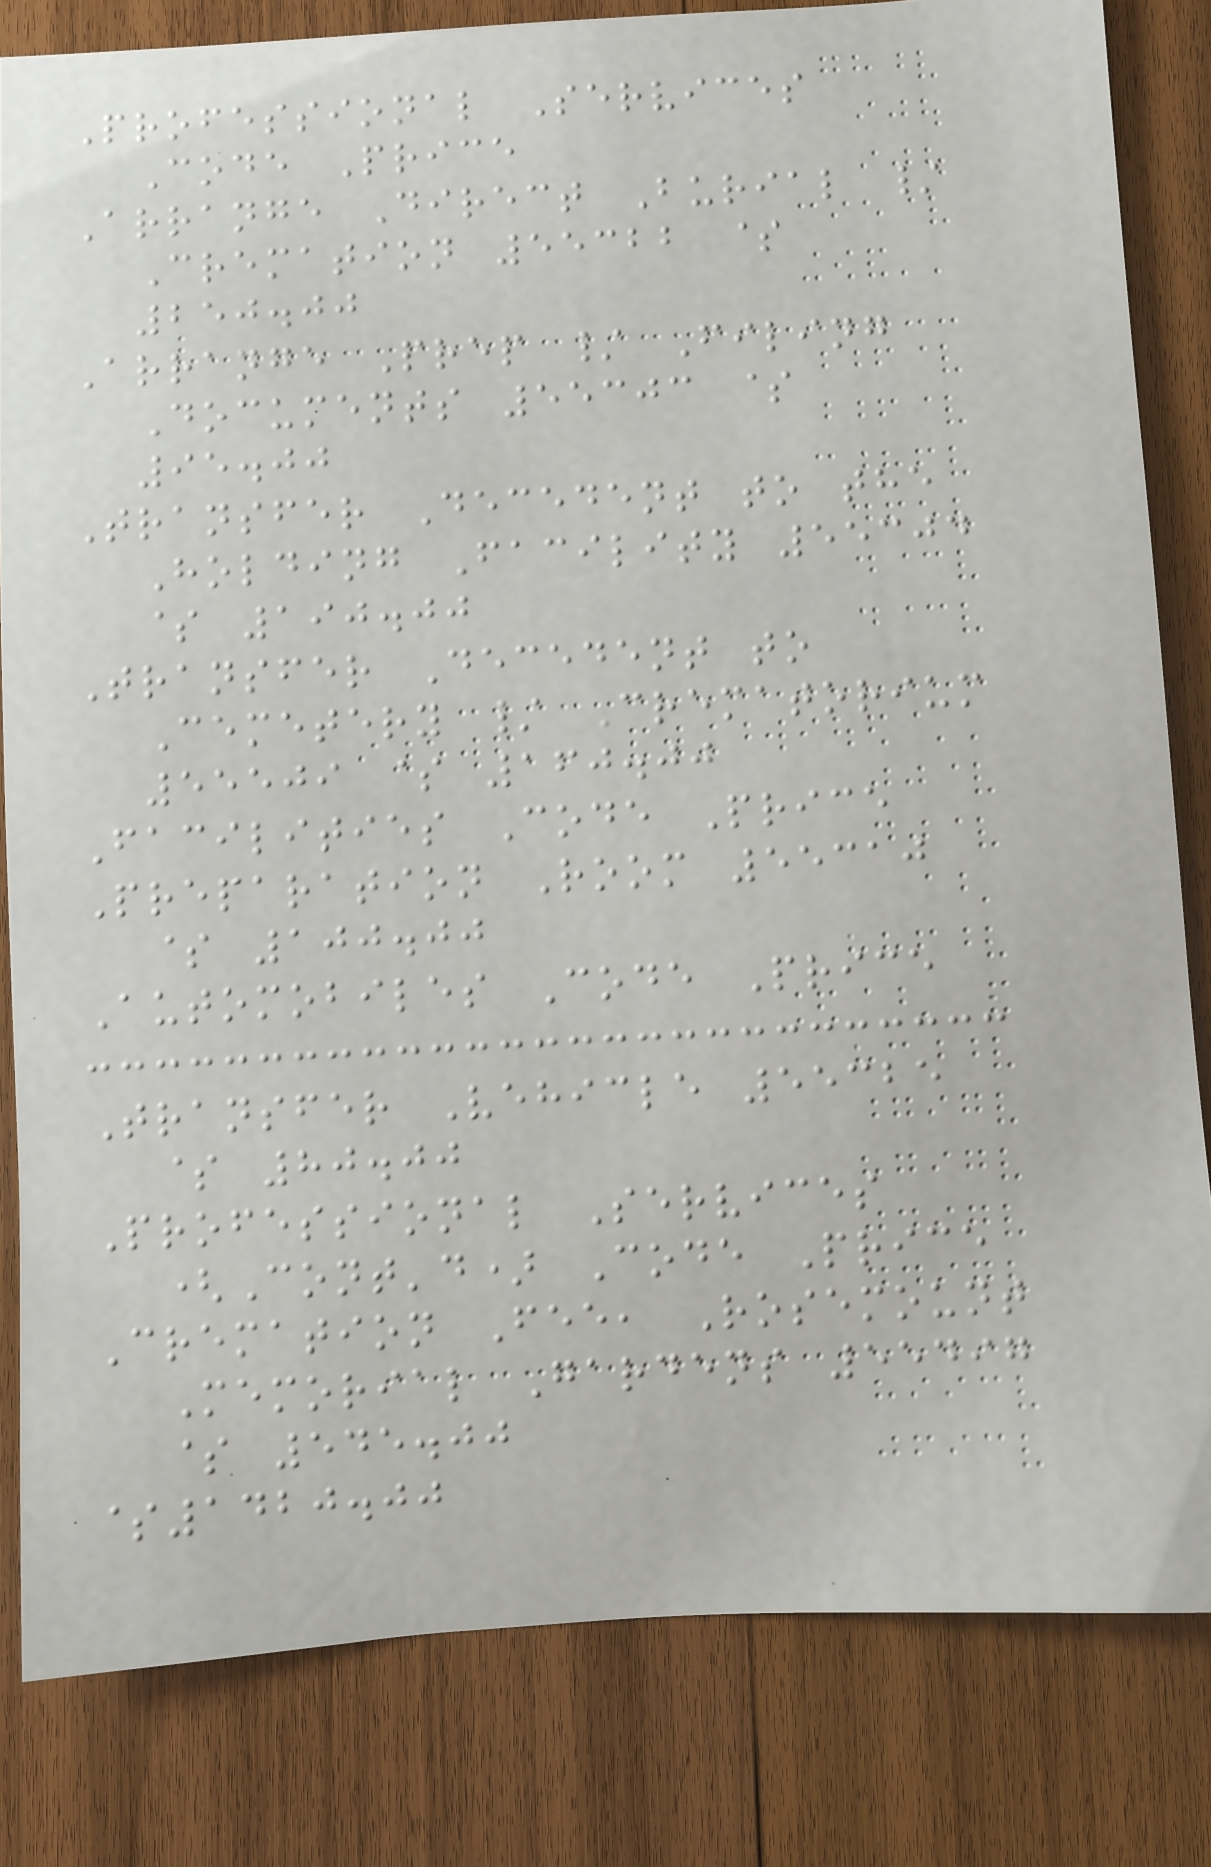Professional Services
Code Price
Arrange Direct Burial /
Cremation 55322 $
250.00
Arrange Prep / Filing
Documents 55303 $
95.00
Transfer Decedent to the
Holding Facility 55304
$ 190.00
Transfer Decedent to
Cemetery / Crematorium
55509 $ 160.00
Facilities Code Price
Preparation Room 55310
$ 100.00
Automobiles Code Price
Transfer Vehicle 55325
$ 80.00
Professional Services
(Cont'd) Code Price
Cremation Fee, Rosemount
Memorial Gardens 55497
$ 545.00
$1420.00
